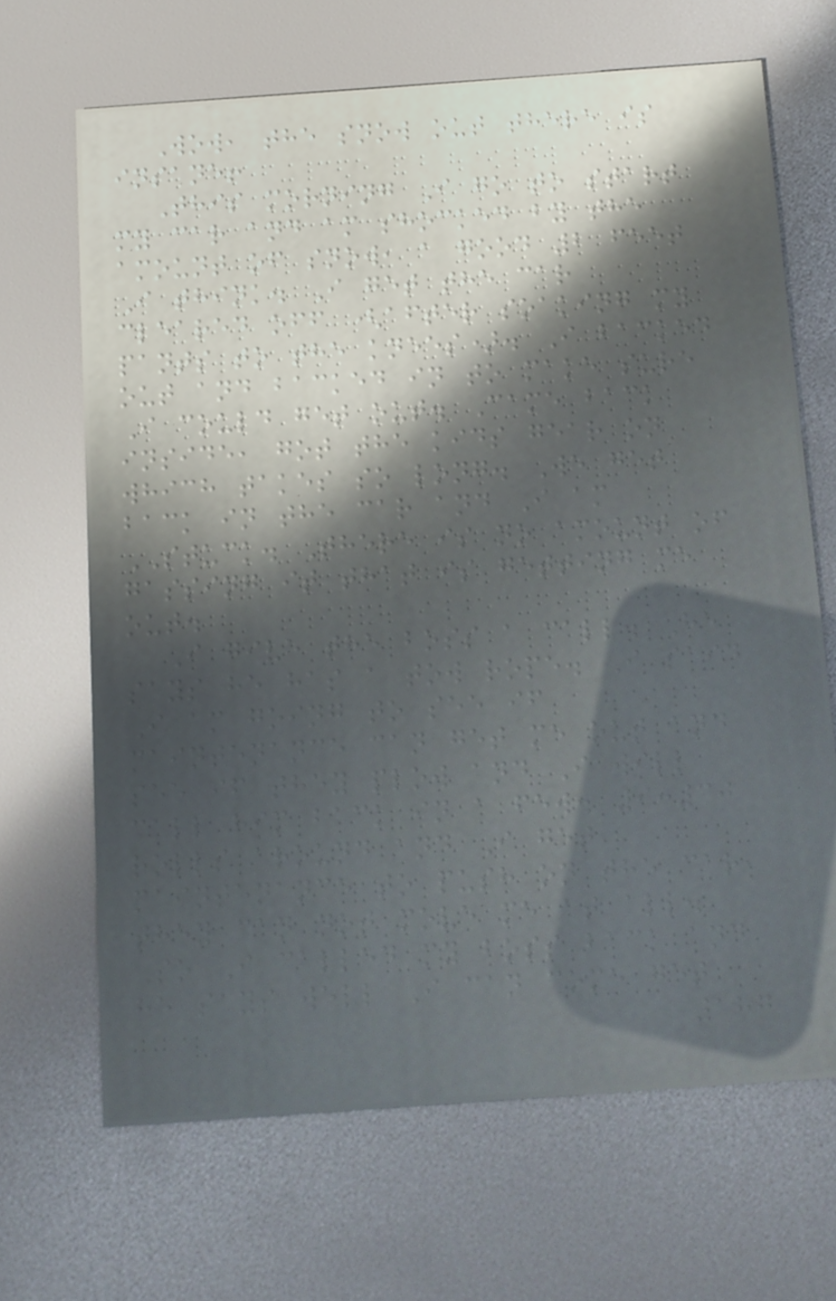Wow, the snow out there is
insane!
This morning I go to start
my car and am shocked by the
amount of snow, a good 2 feet
I think. I get the car
cleared off (after soaking my
pants to the knees). I backed
out and backed in to make sure
I could get out. Came back
inside, got the kids gear on
which takes so long. We get
back in the car and I am
STUCK. There is no amount of
gassing it that is getting me
out.
I give the boss a call. He
says he has a tow rope. I said
I am going to see if
maintenance can get me out and
see if they plow and I will
call him back in a few. 9:30
rolls around and I get
maintenance to push on the car,
they can not move me at all.
So I called my boss back and
he says well I can come get
187
